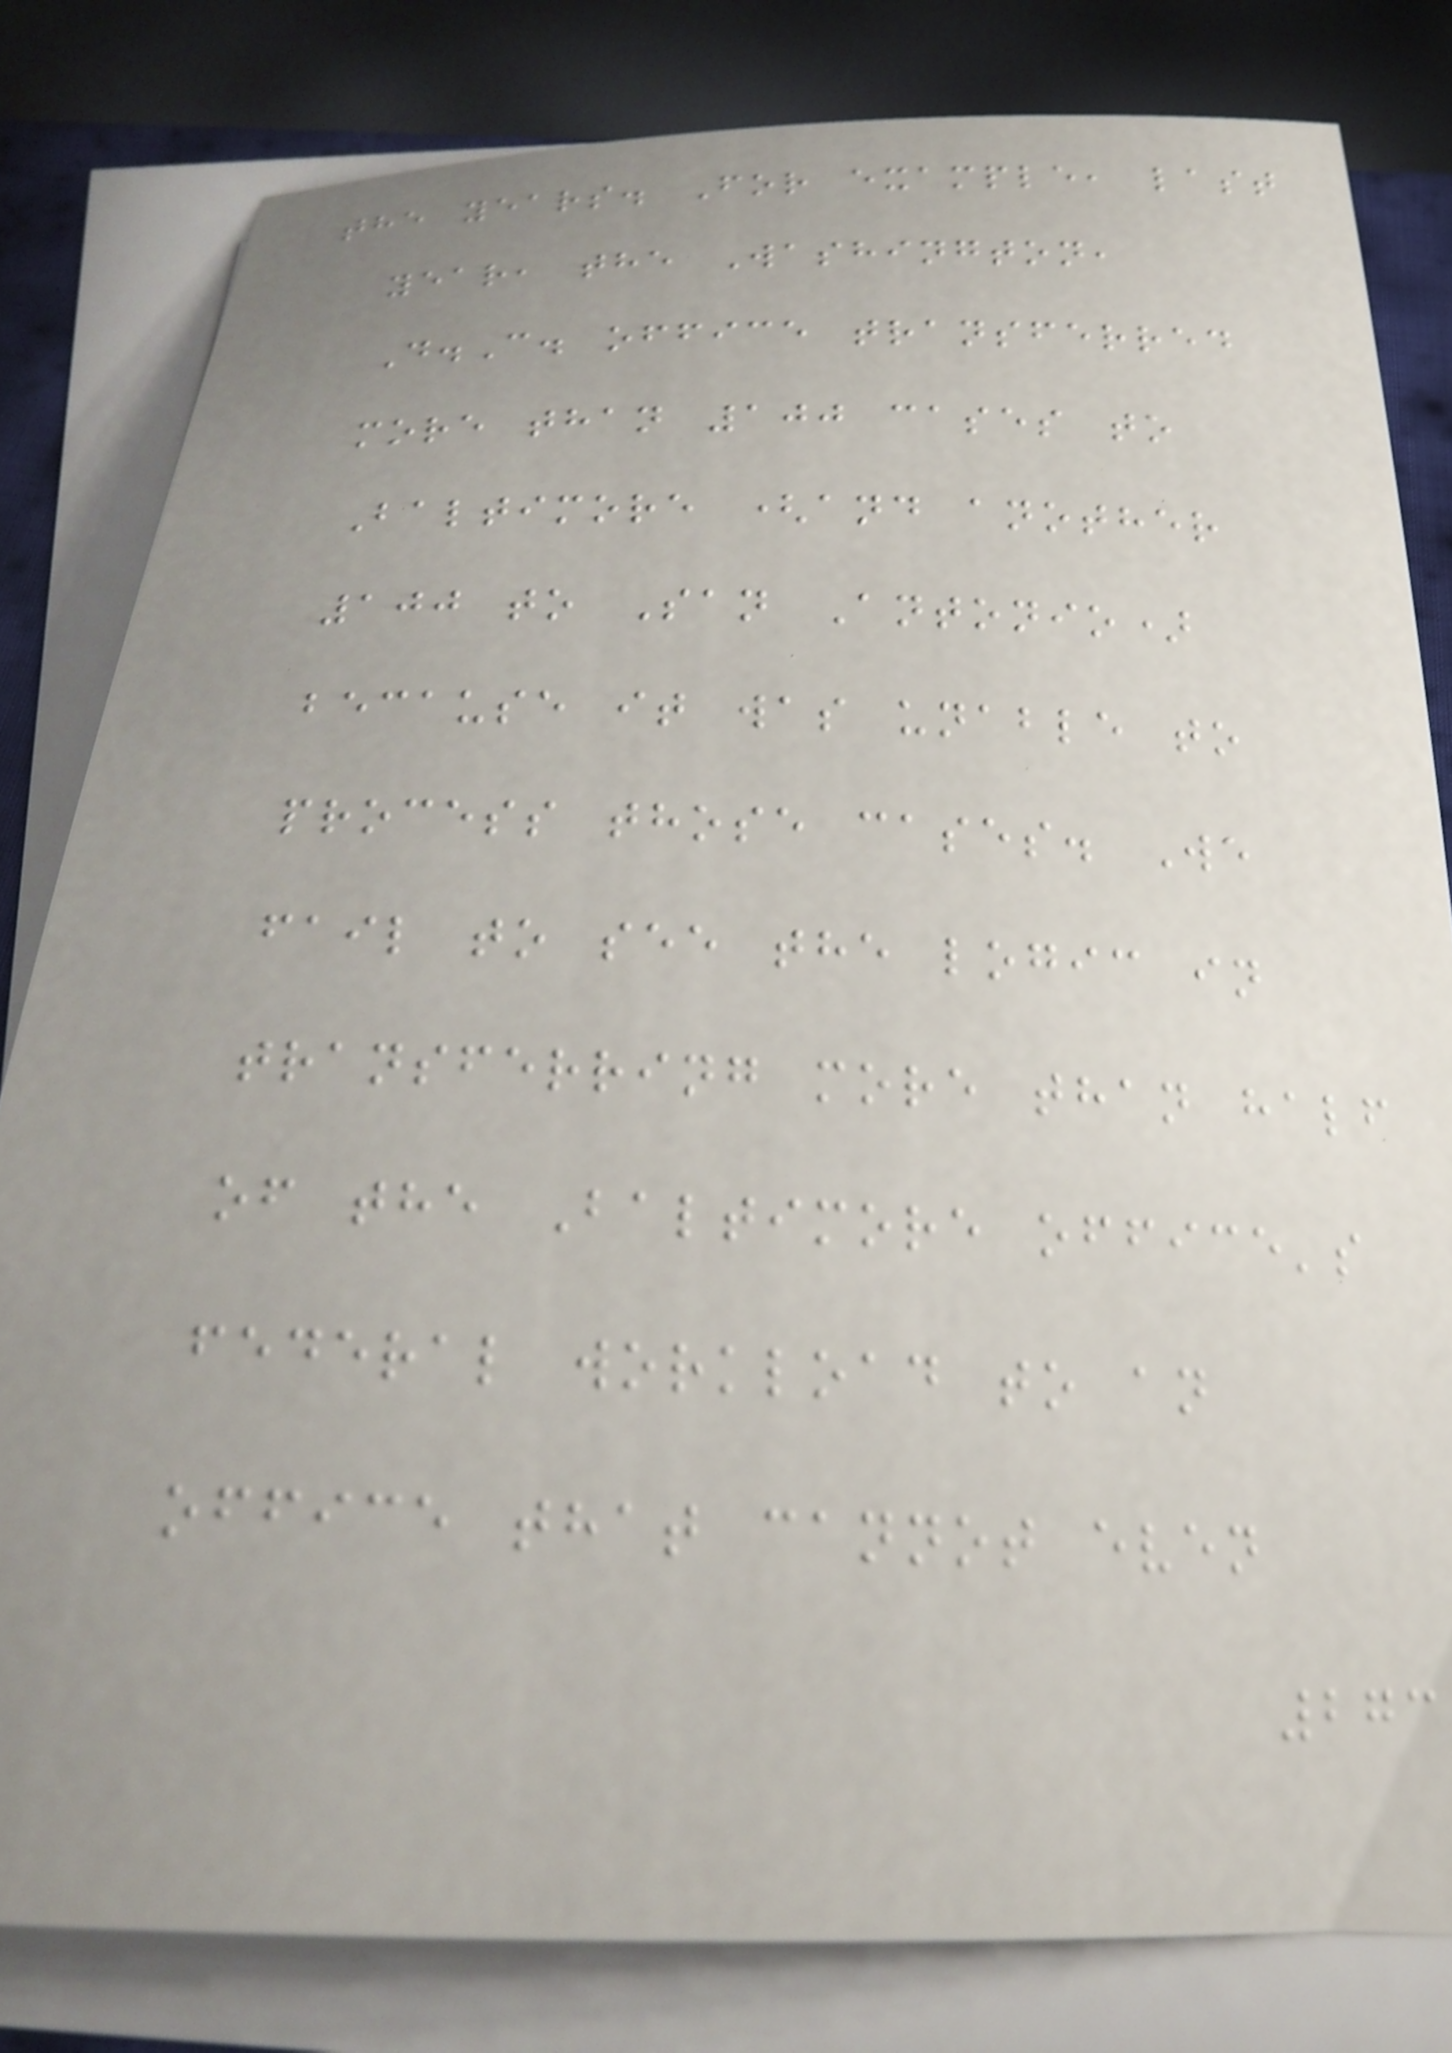the years. For example, last
year, the Washington,
D.C. office transferred
more than 100 cases to
Baltimore (and another
100 to San Antonio)
because it was unable to
process those cases. We
fail to see the logic in
transferring more than half
of the Baltimore office's
federal workload to an
office that cannot even
273
